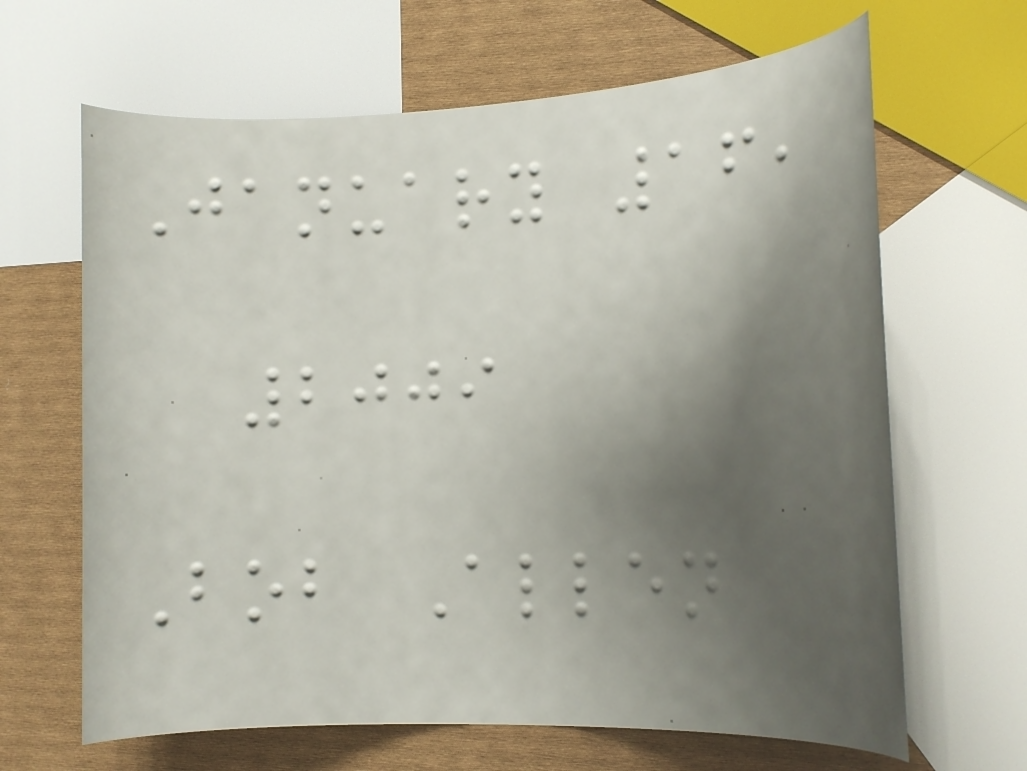January 16,
2009
Bob Allen
